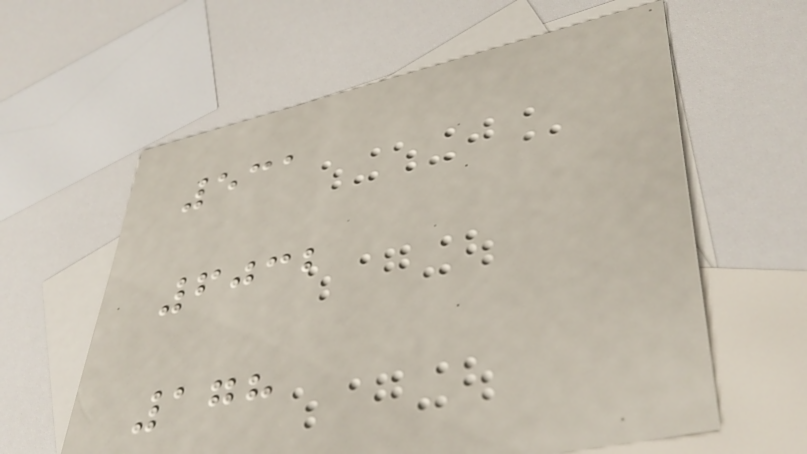531
6032
178
